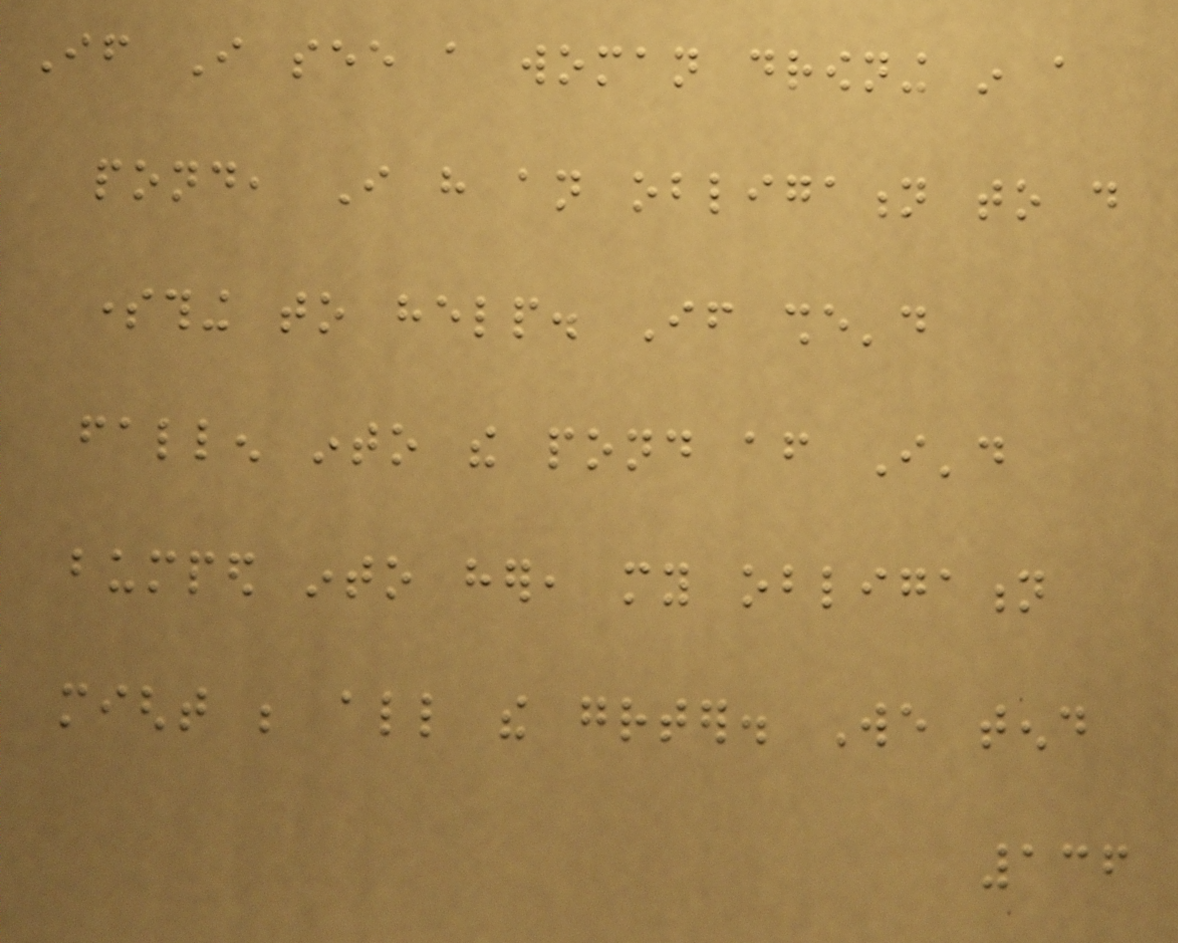If I see a woman drowning in a
pond, I have an obligation to do
something to help. If she'd
fallen into the pond after I'd
bumped into her, my obligation
might be all the greater. We tend
136
